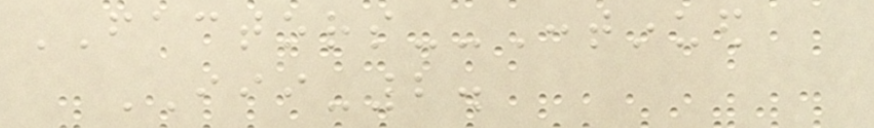FACTORS--Continued
III-2.
